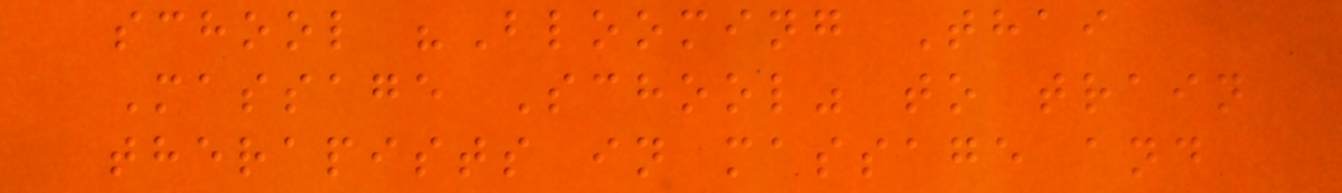school "Blooming Thai
Massage School" to train
therapists in massage and
